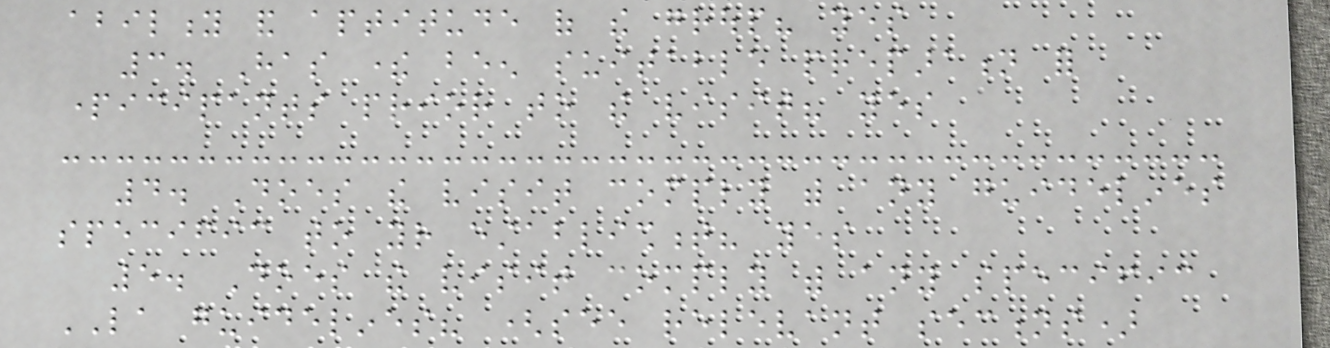ability and aptitude of the group? yes
3. Has there been suitable preparation for
participants prior to the visit? yes
4. Does the visit comply with any guidelines
specific to your establishment? yes
5. Does the visit comply with any specific
LA guidelines? (see relevant sections)
